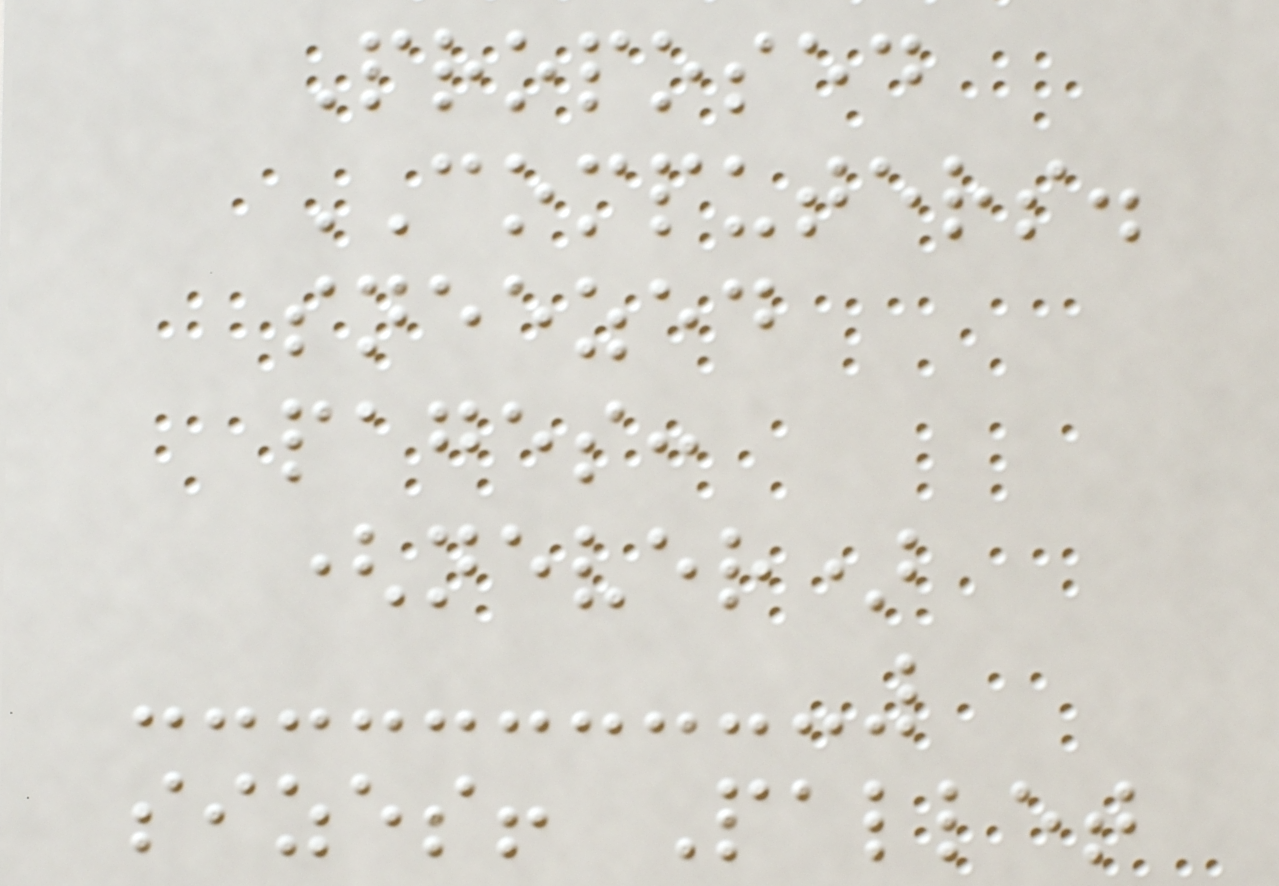Proposed
COMPUTERS.
sneezed
pages:
(never)
sizes! Pallet
